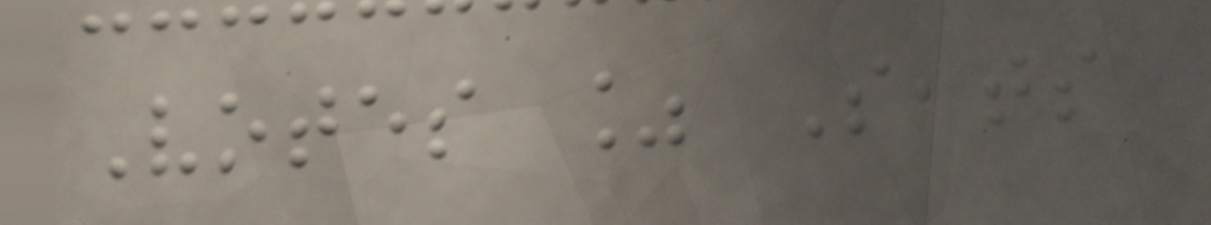Votes % Seats
